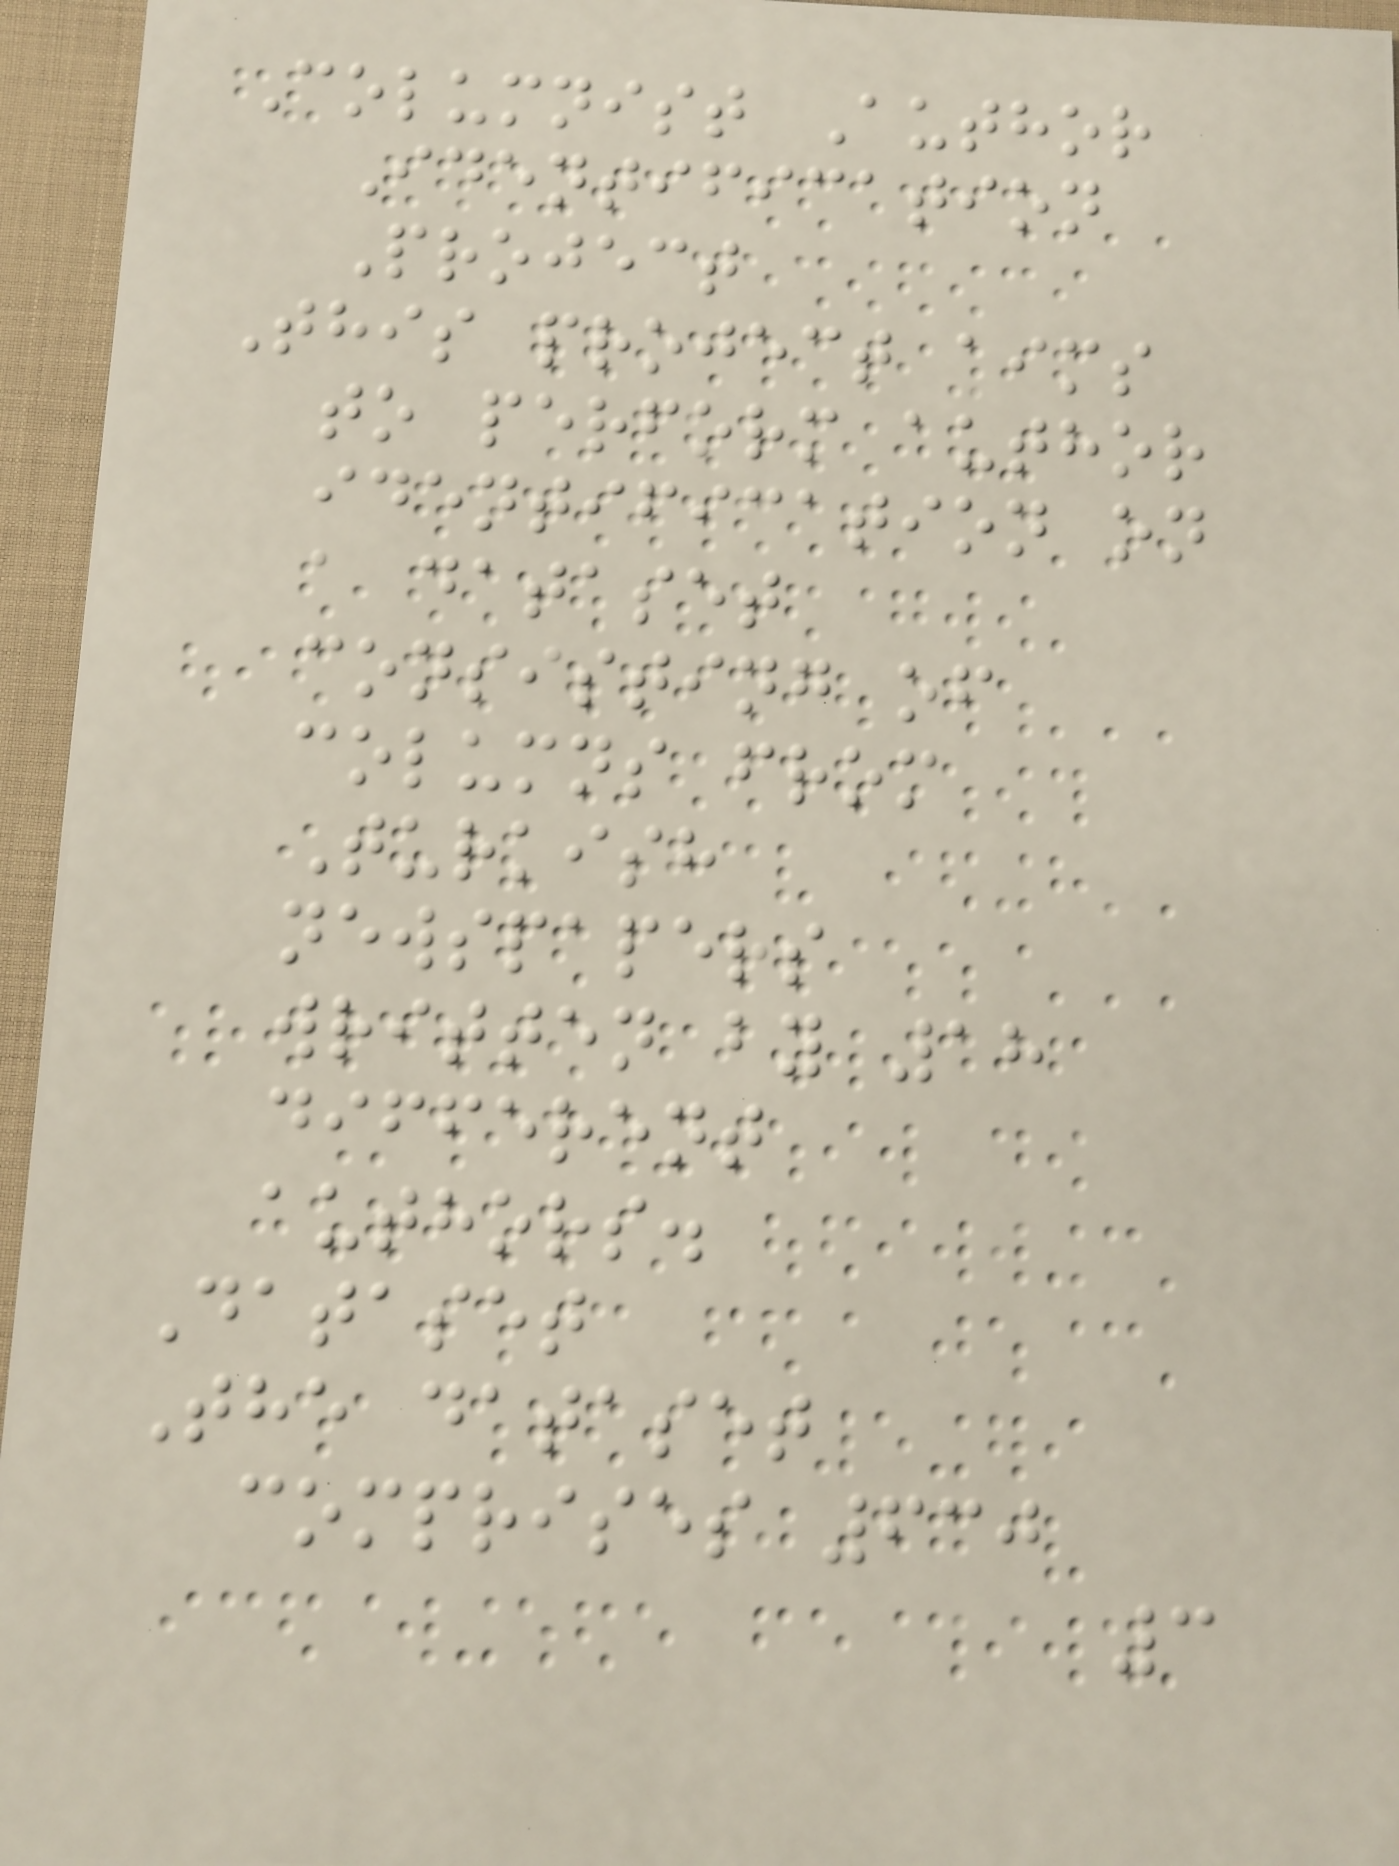Columnist Author
Identification
Project
This project aims
to perform author
identification on
a dataset
consisting of
columns from
Turkish
newspapers
written by 18
different
authors.
Dataset
The dataset
comprises 630
3
